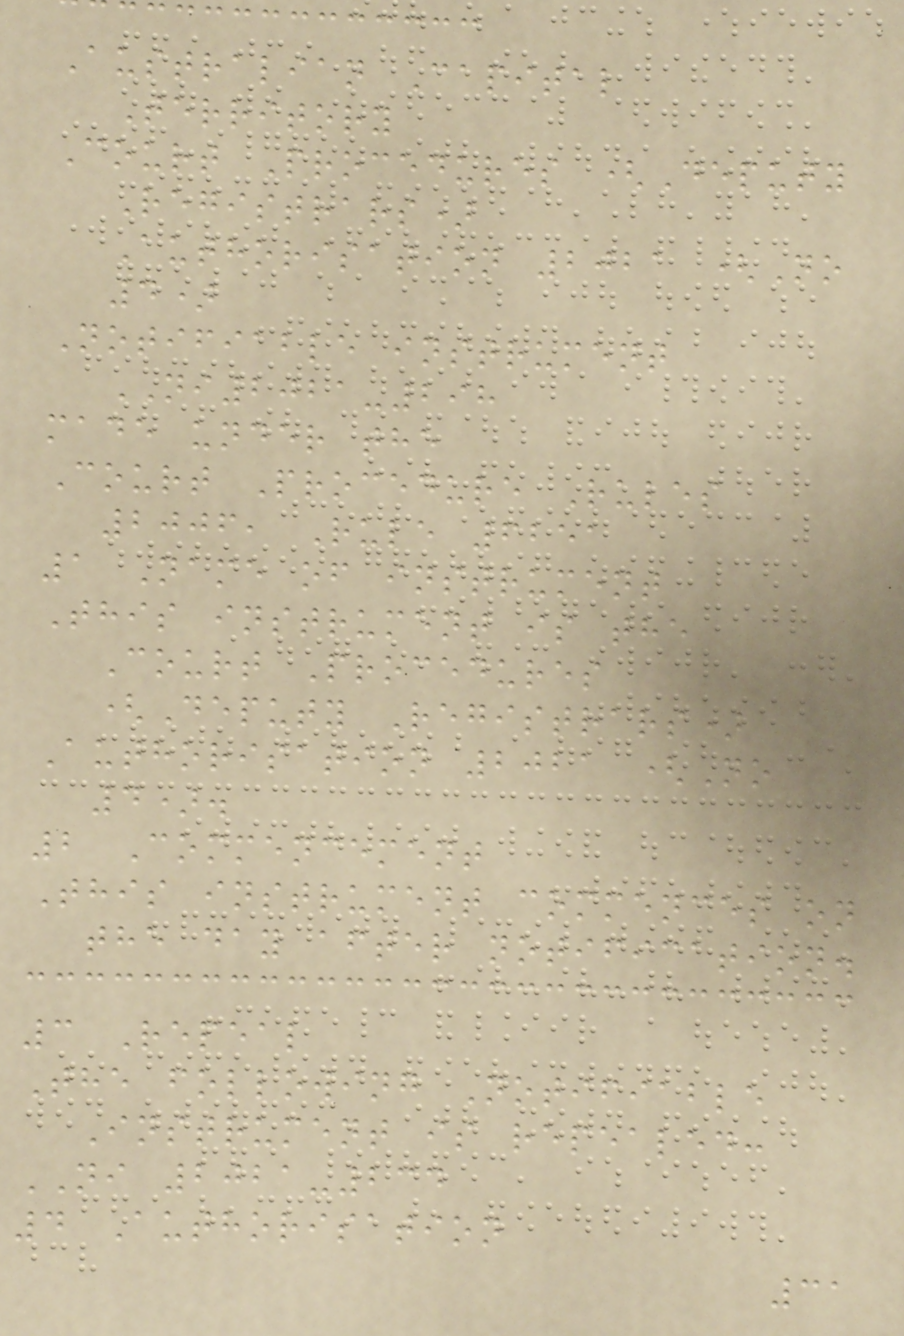Australian Capital
Territory
Court Procedures (Deputy
Registrars)
Authorisation 2021 (No
4)
Notifiable instrument
NI2021-298
made under the
Court Procedure Rules
2006, Rule 6251
1 Name of instrument
This instrument is the
Court Procedures
(Deputy Registrars)
Authorisation 2021 (No
4).
2 Commencement
This instrument commences on
the day after notification.
3 Repeal
The following Notifiable
Instrument is repealed:
NI 2021-234
4 Authorisation
31
